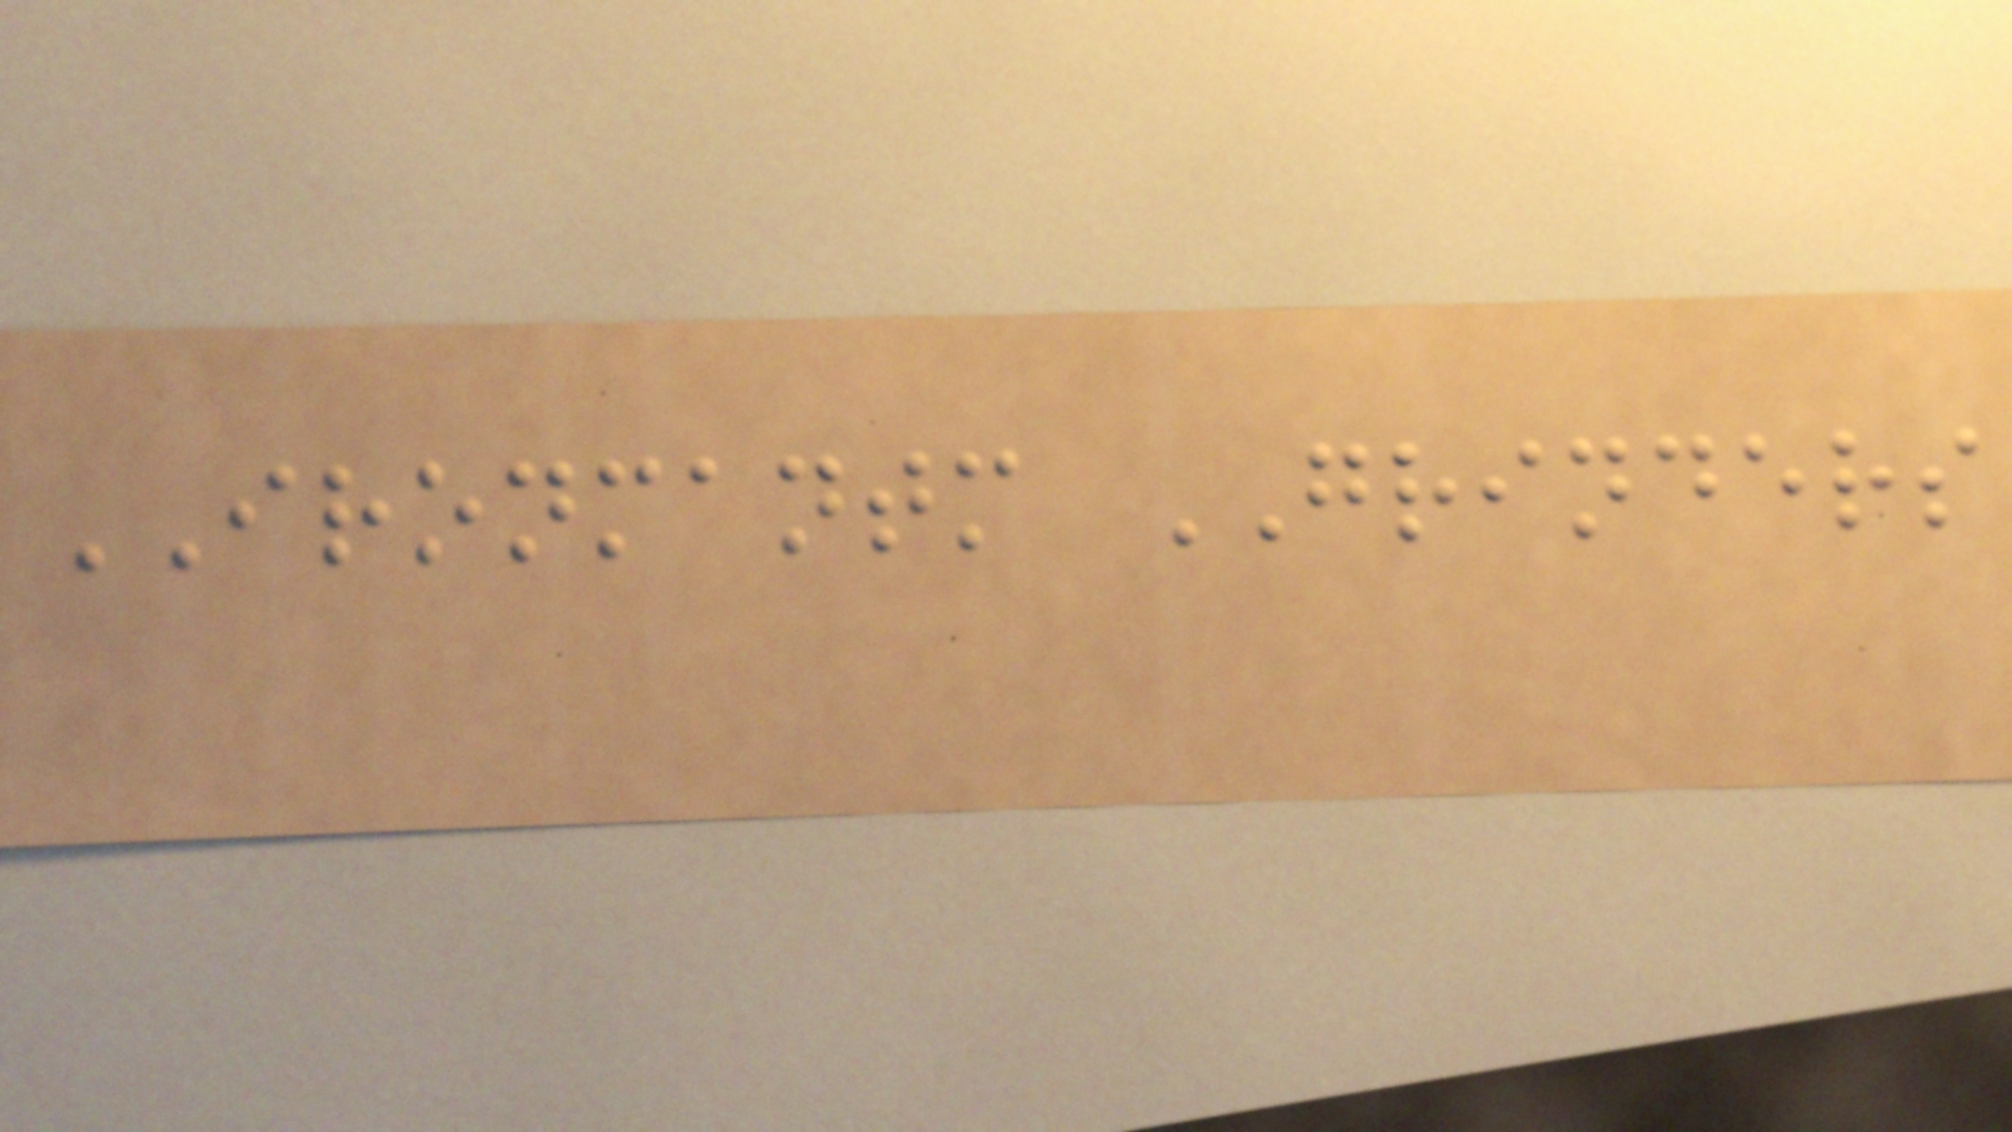IRONMANTM GRINDERS
